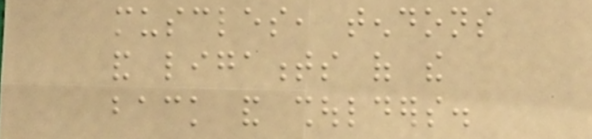muscles, tendons
and ligaments of the
back and shoulders.
